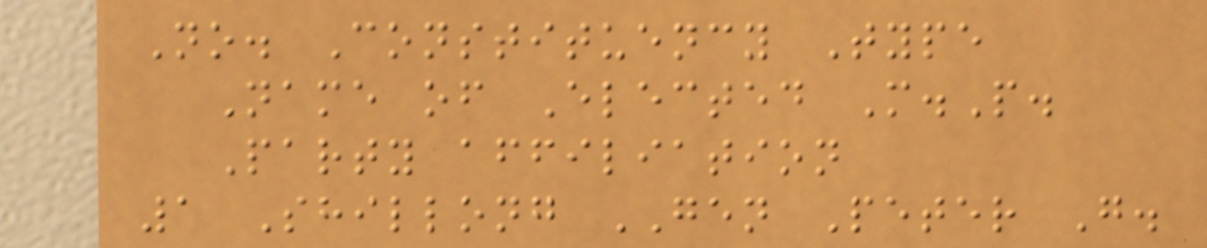No. Constituency Type
Name of Elected M.P.
Party affiliation
1 Shillong GEN Peter G.
